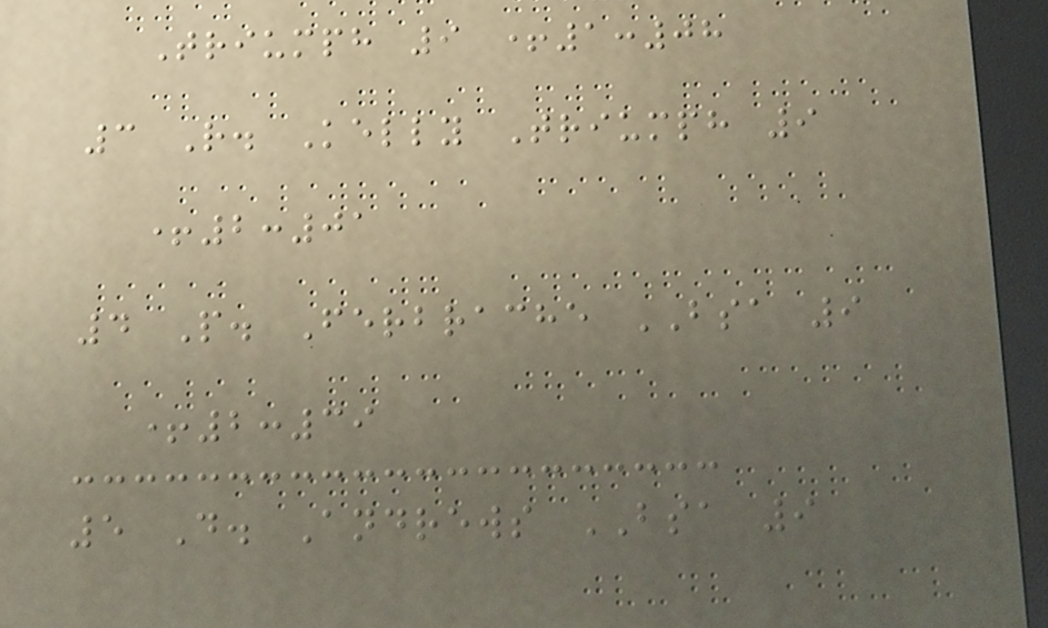Triumph 9 +1:08
3 R. Kelly Triumph 9
+2:01
4 P. Ferbrache BSA 9
+2:39
5 D. Andrews BSA 9
